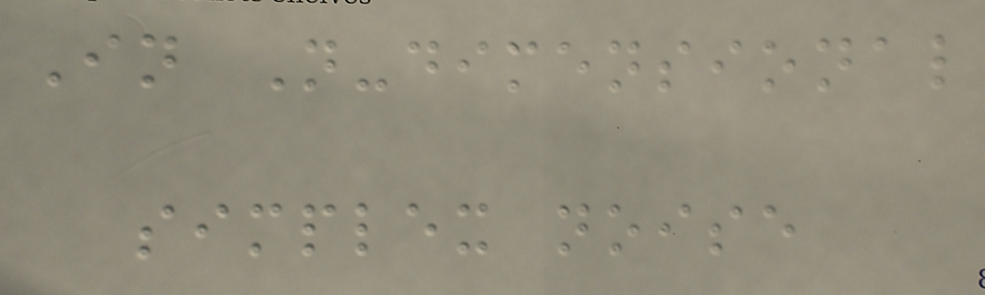In N-dimensional
simplex noise
